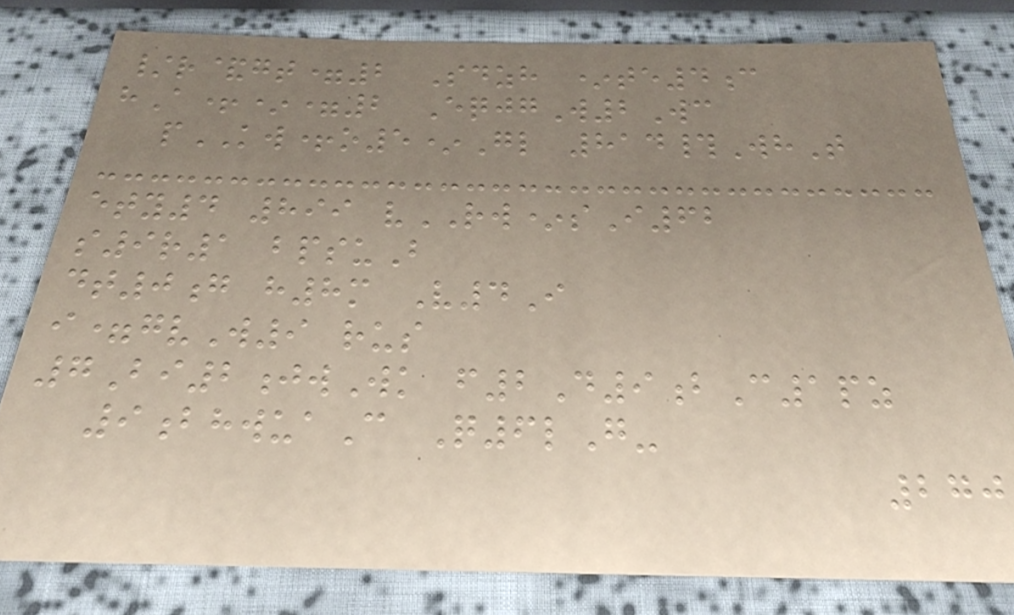/r&gt=2 Sdzh *te4c
hA+*=2 EqjgW2Wc
pKW+o5*Gl 814#WhT
ety4 899 vRW*sI62
s9r1 bpsuB
dt0g h8m V4I
i=gvW9 rus
7Bi2jwWk f2D9bC1pz
9bhwuaC Q6lG-
270
